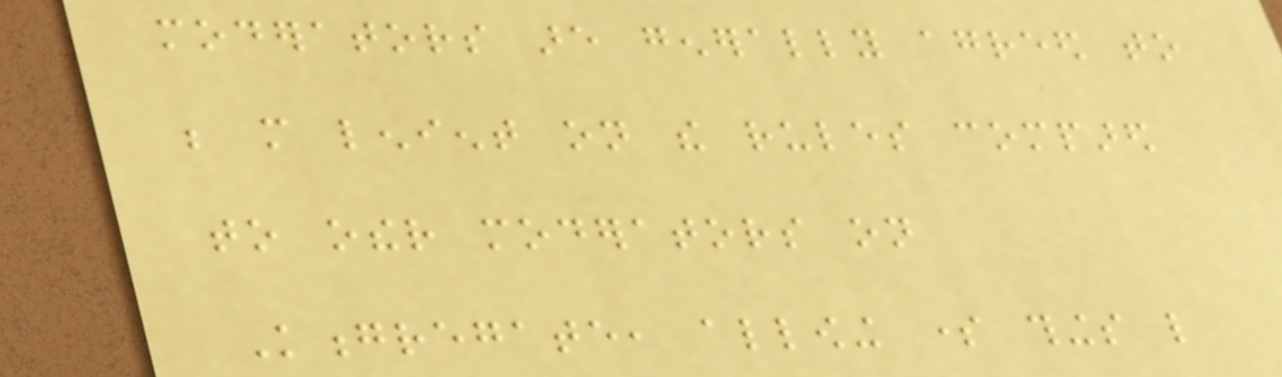moderators are generally agreed to
be more lenient on the rules compared
to other moderators on
Kongregate, allowing some things like
